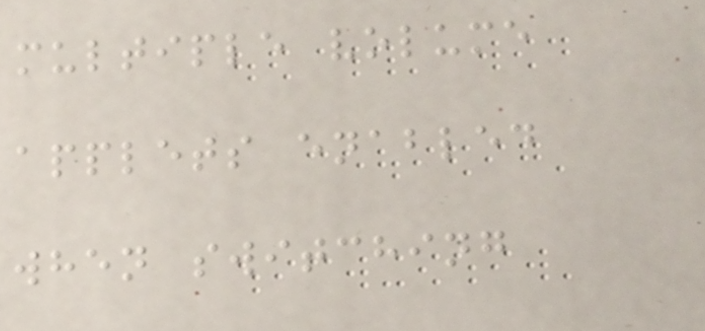multiple volume
applets enabled
when switching
